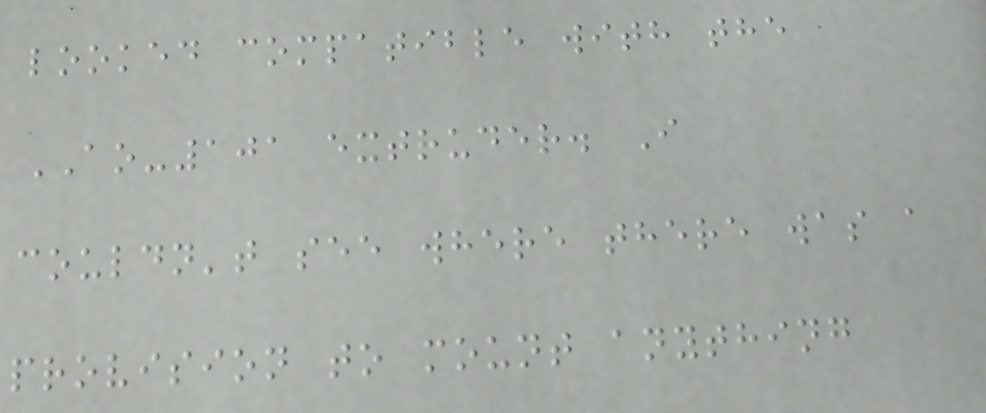looked compatible with the
AO-101 extruder. I
couldn't see where there was a
provision to mount anything
